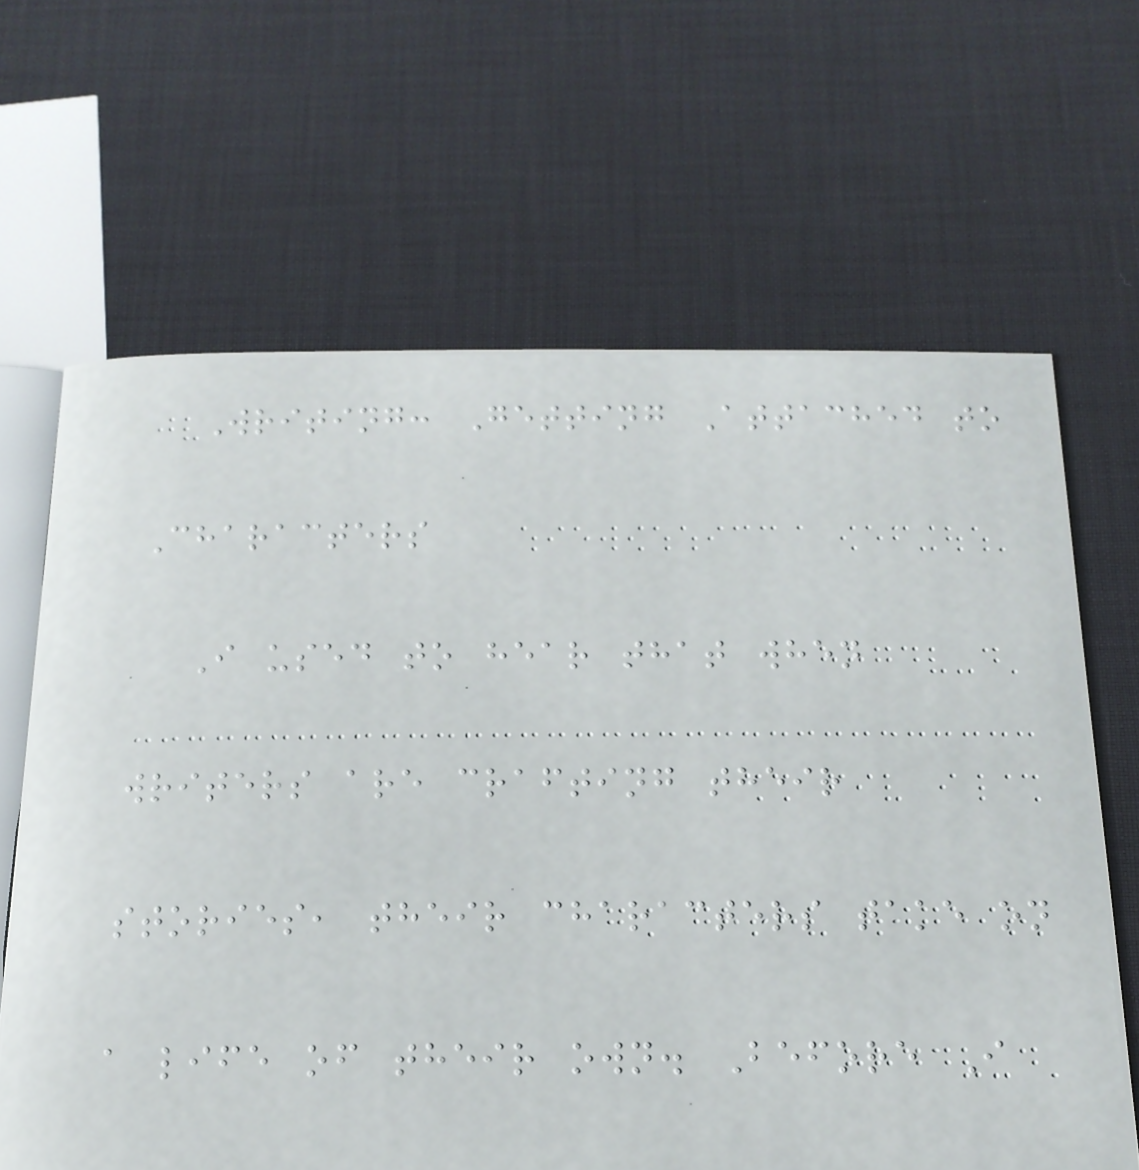Writing: Getting Attached to
Characters
I used to hear that when
writers are crafting their
stories, their characters take on
a life of their own. Before I
